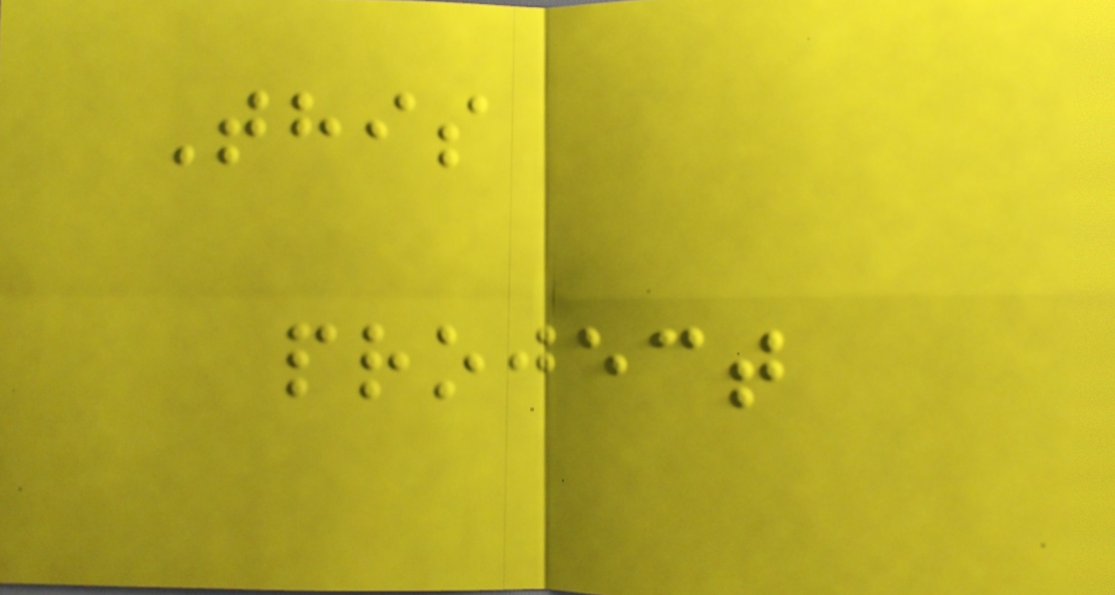This
project
